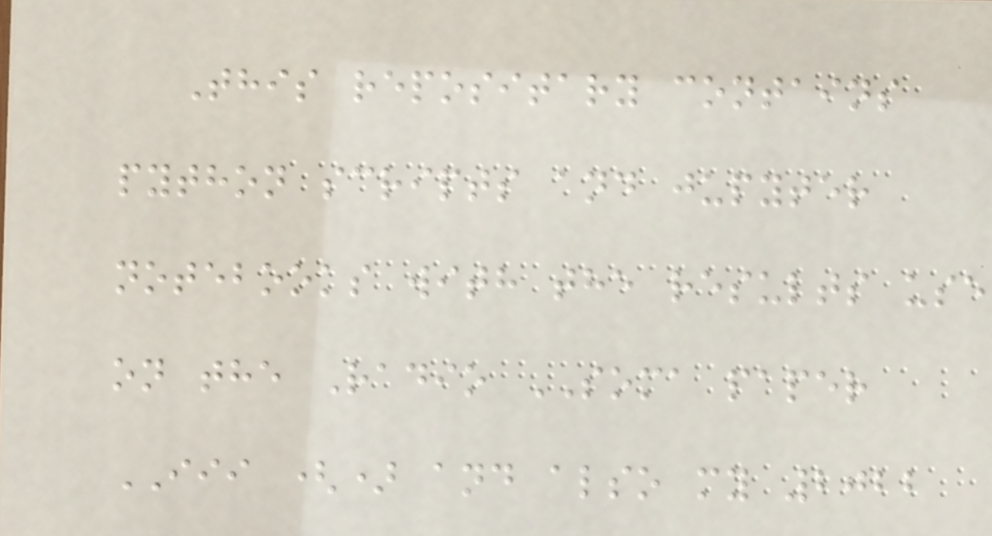This repositary contains
python scripts and jupyter
notebooks with the results use
on the Radio SOMA paper
III () and also my 2022
